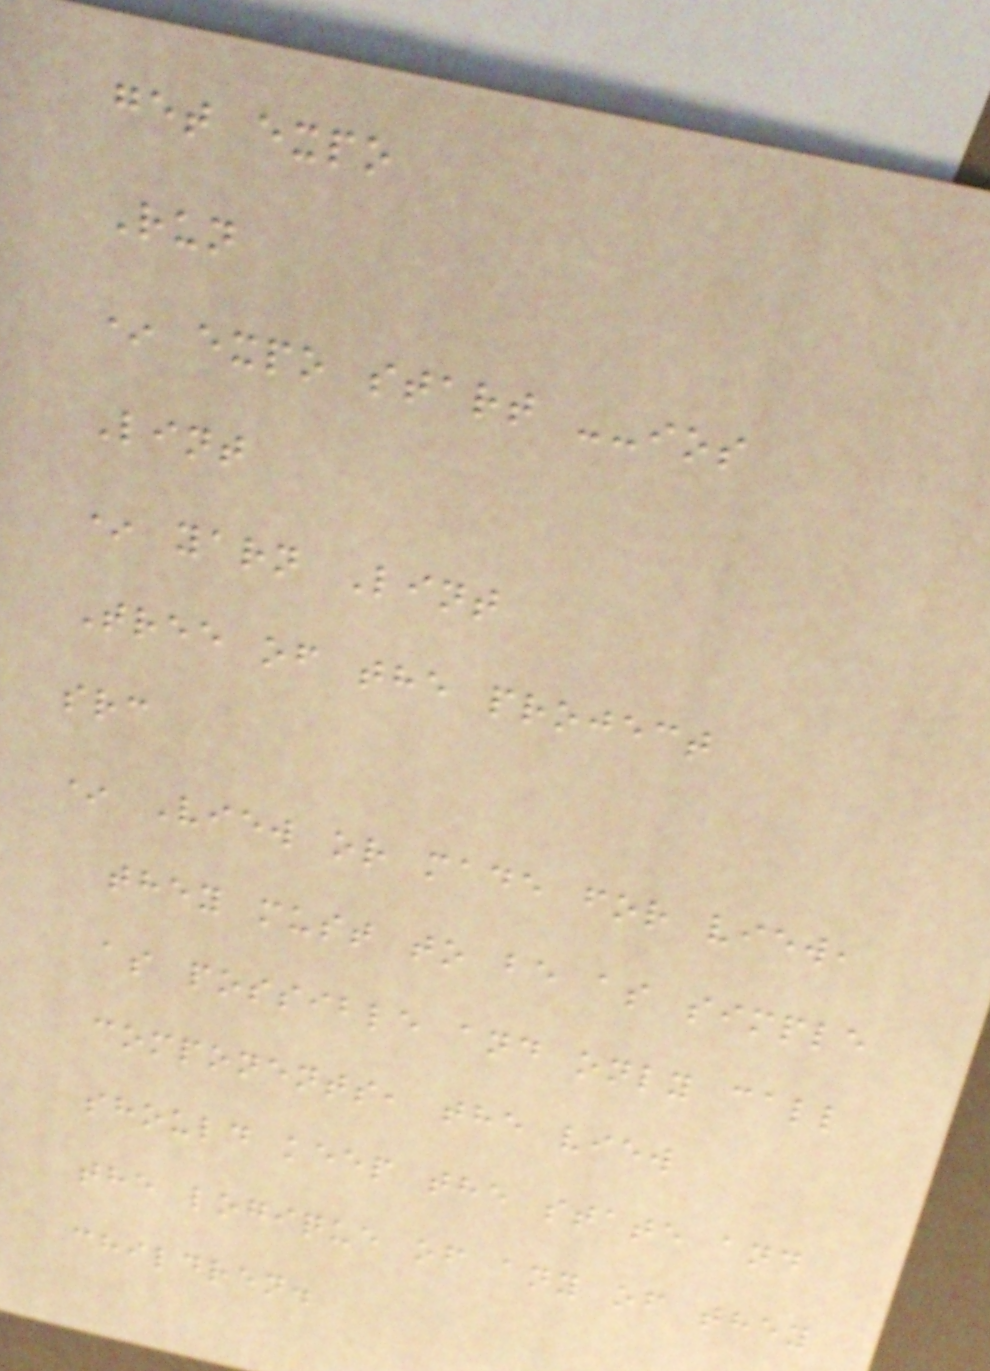get expo
Run
* expo start --ios
Lint
* yarn Lint
Tree of the project
src
* View or made for view,
they must to be as simple
as possible and only call
components, the view
should keep the state and
the logique of any of they
children.
